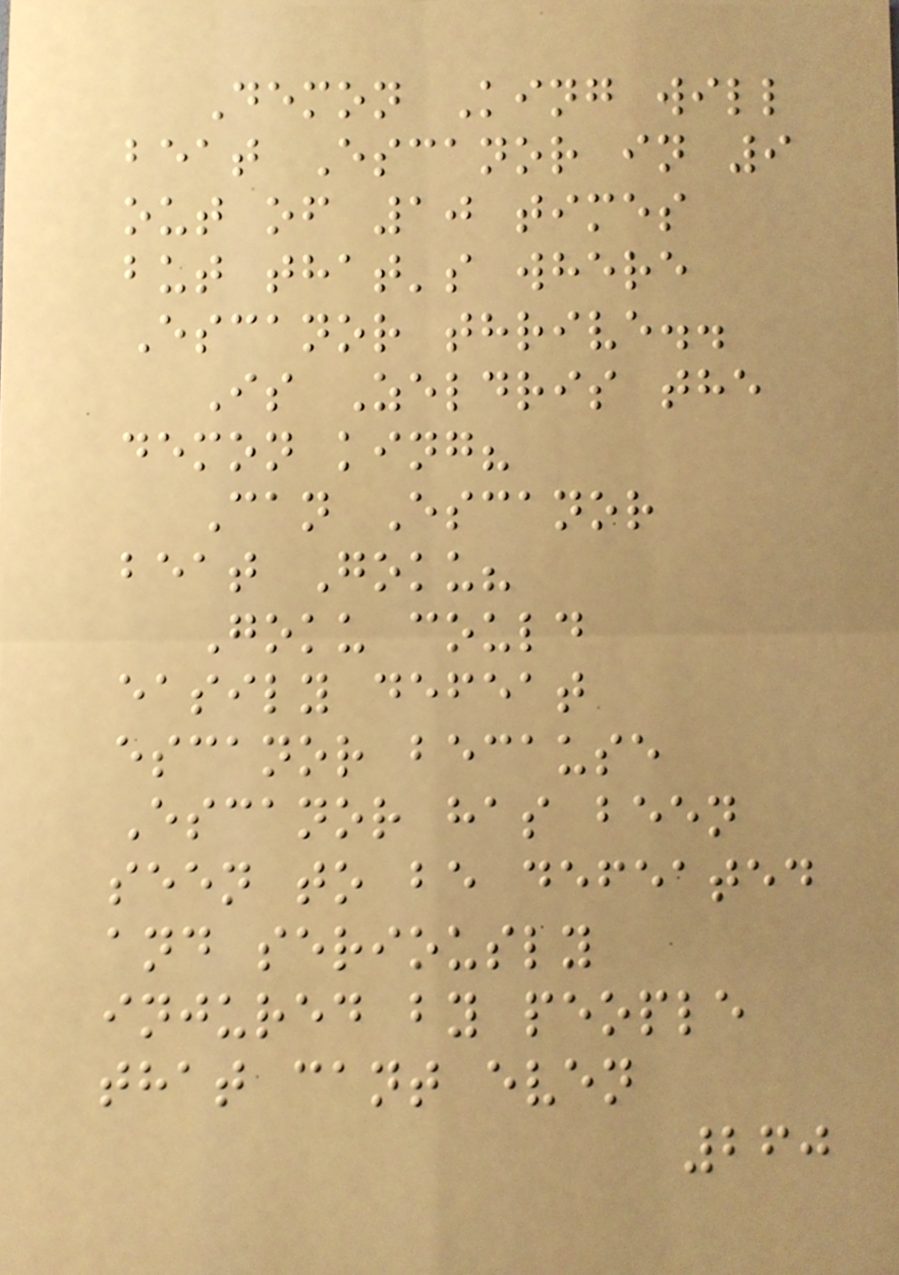Demon King will
beat Escanor in 9
out of 10 times
but that's where
Escanor thrive..
Is Zeldris the
demon king?
Can Escanor
beat Goku?
Goku could
easily defeat
escanor because
Escanor has been
seen to be defeated
and seriously
injured by people
that cant even
260
